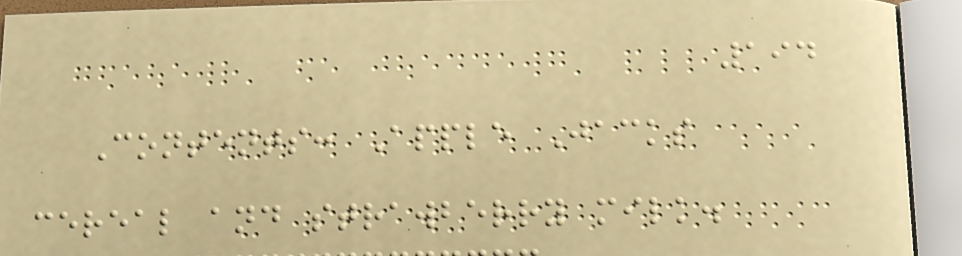194
Contents: Apple Jacks
cereal and strawberry milk.
